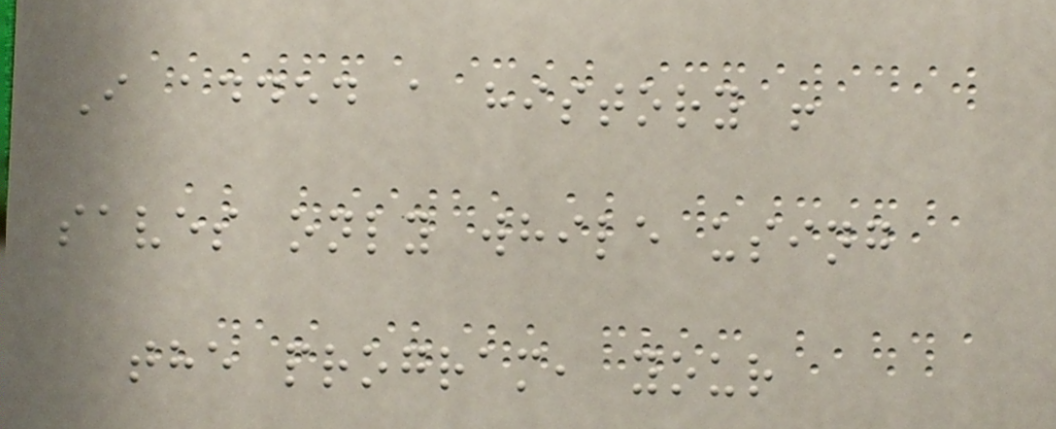I added a history !
saves only while using
the program, your
